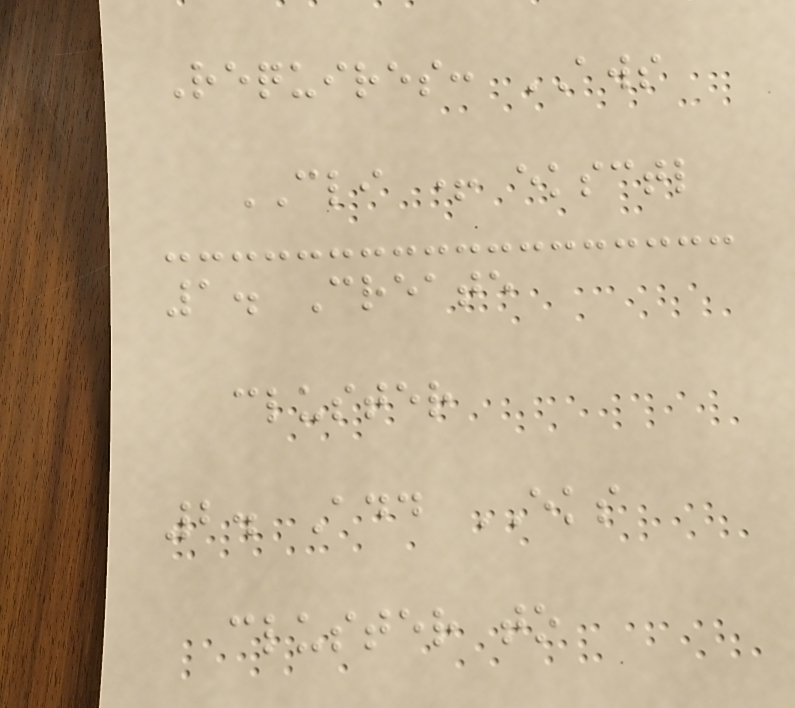Requires: AWS
CLI + eksctl
1. Create
cluster
2. Add EKS
cluster to
